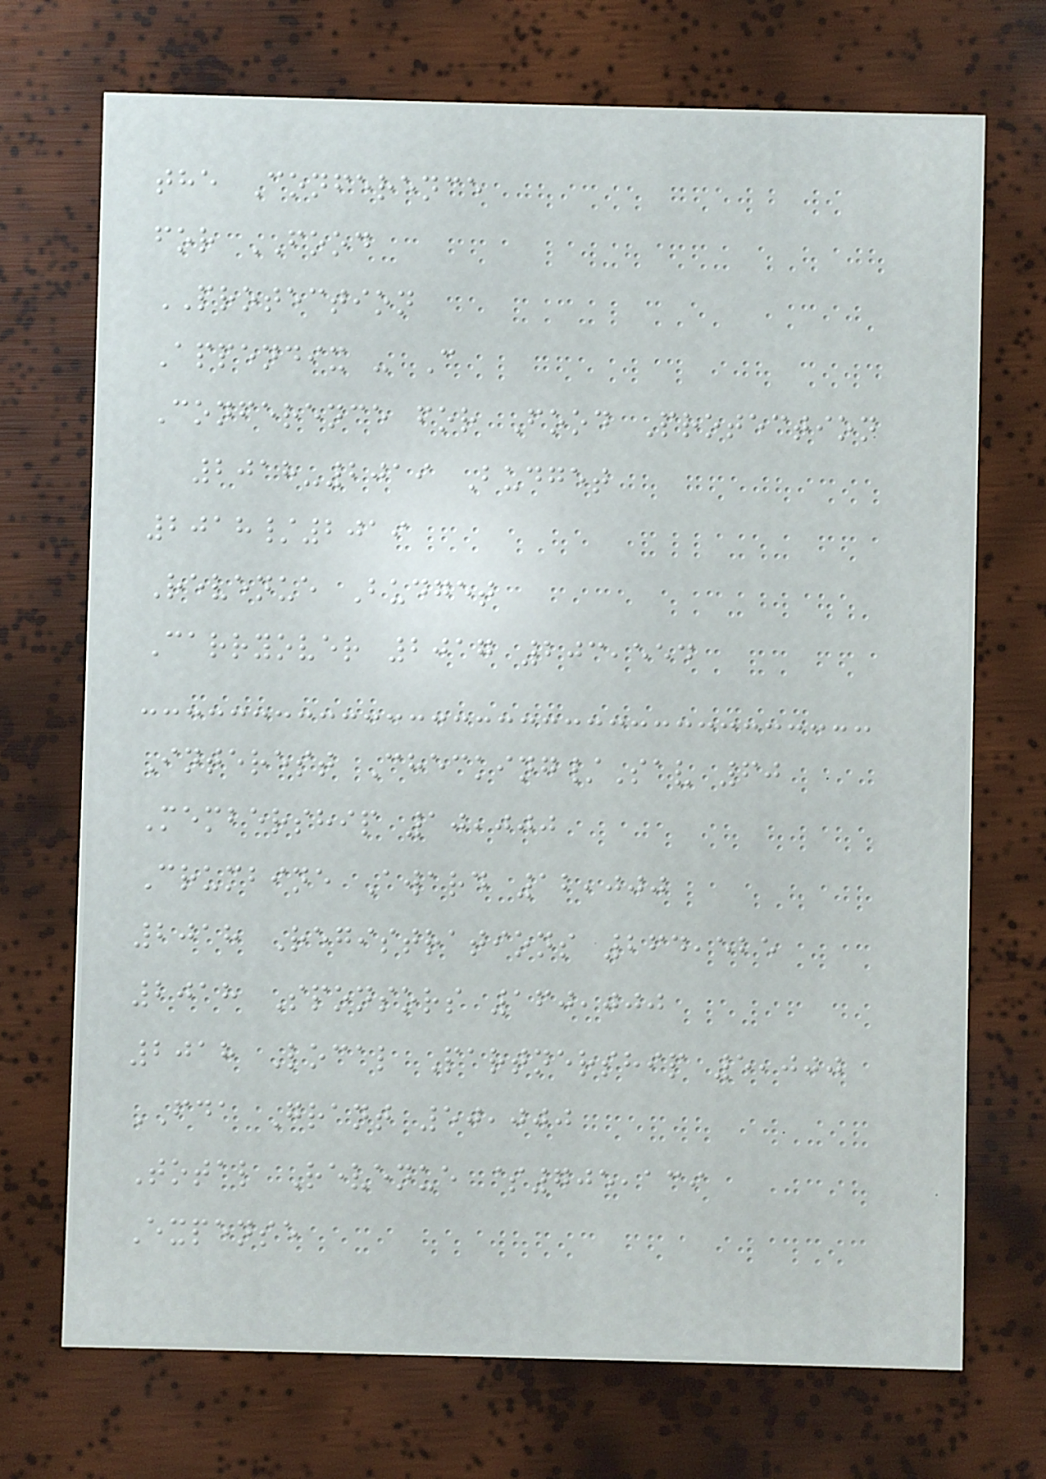the Conference
for FOOD
PROTECTION
Appendix - C
Conference for Food Protection
2018-2019 Budget
2018/2019
Revenue Budget
Carryover 2017 203,554
Interest Checking/Sav 60
Membership 10,000
Crumbine Award 12,000
2018 Registrations 264,525
2018 Sponsors 160,000
2018 Local Partnership 5,000
FDA Grant 50,000
Total Revenue $705,139
Expense
